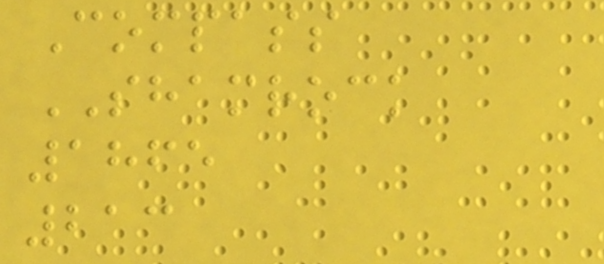Compass
SHAMROCK
1865
213
